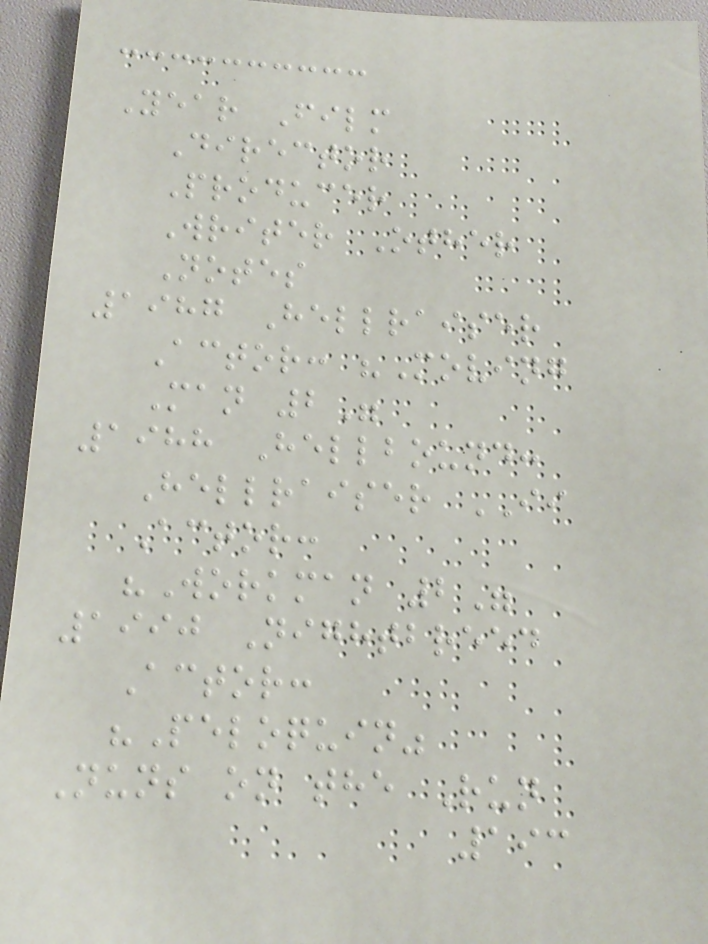Year Film
Director
Producer
Writer Other
Notes
1987 Hellraiser
Actor: "Moving
Man 2"
1988 Hellbound:
Hellraiser II
Actor:
"Workman 2"
1990 Nightbreed
Actor:
"Peloquin"
Nuns on the Run
193
